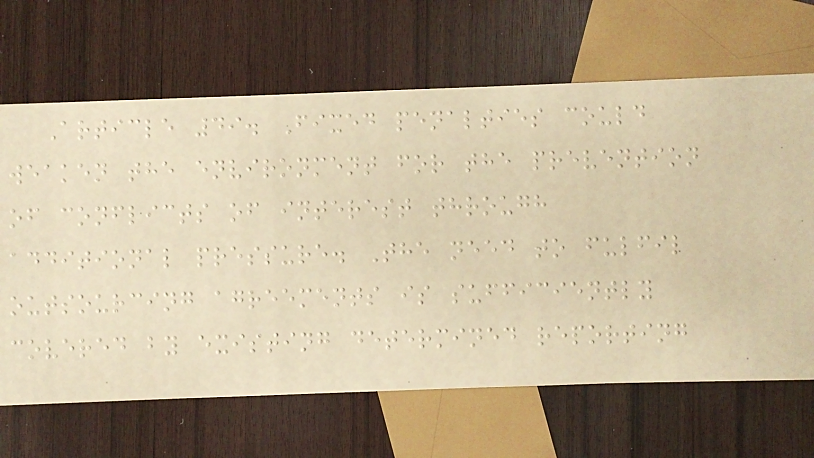Article 49. Fixed penalties could
weaken the environment for the prevention
of conflicts of interest through
additional pressure. The need to fulfil
outsourcing agreements is sufficiently
covered by existing determined reporting
